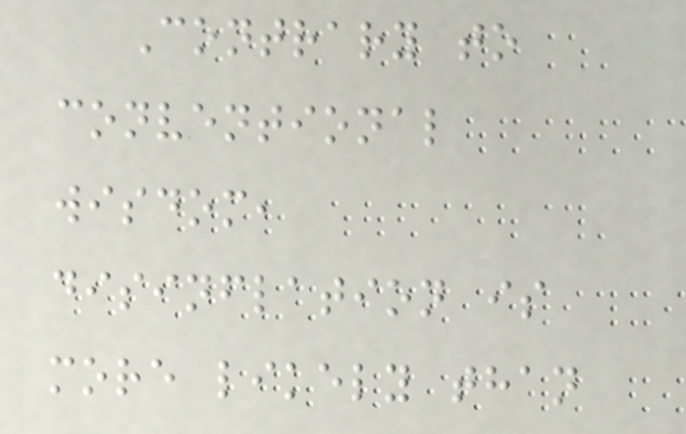Contrary to
conventional
wisdom,
disinflation is
more likely than
